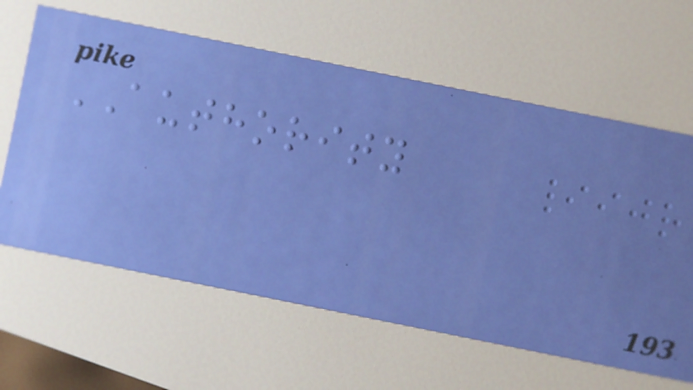AUTHORITY
